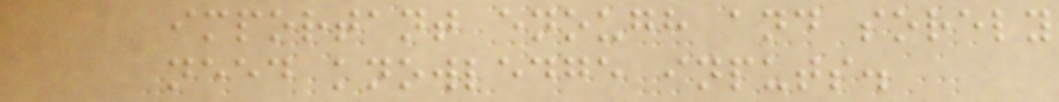important enough and sorely
need knowledge inputs.
